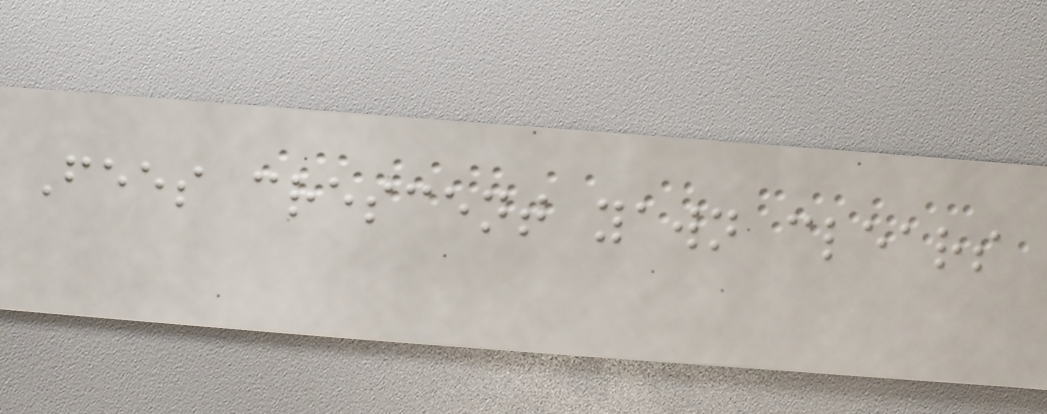Fees crescent yawn clears
